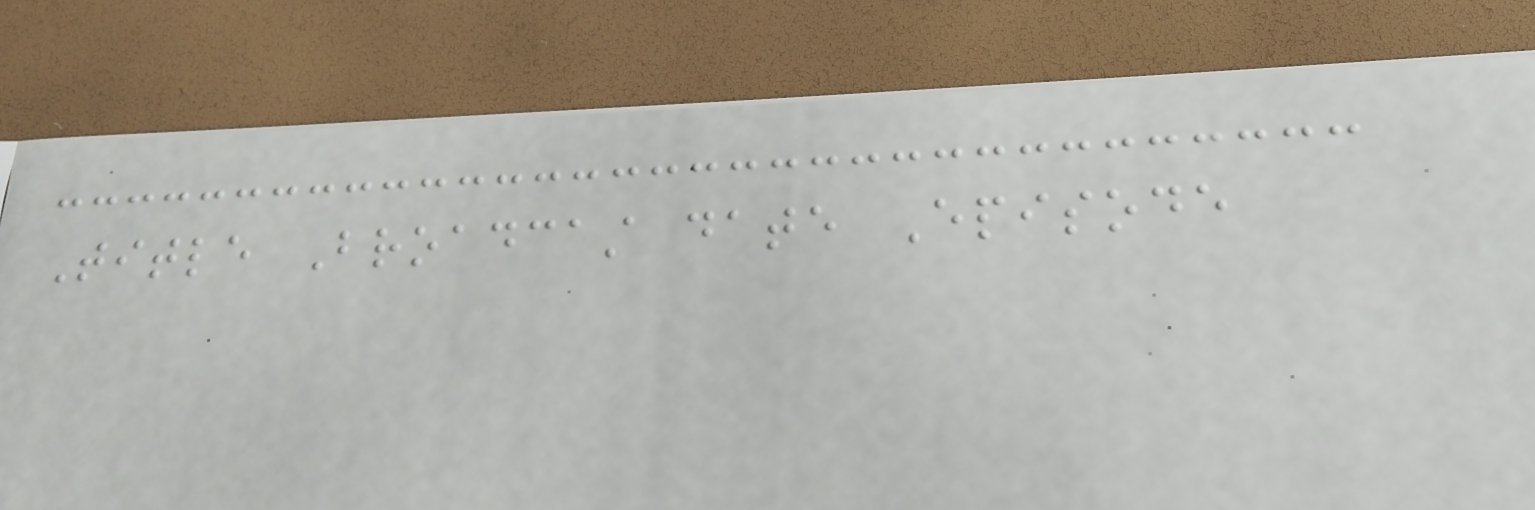Title Broadcast date Episode
